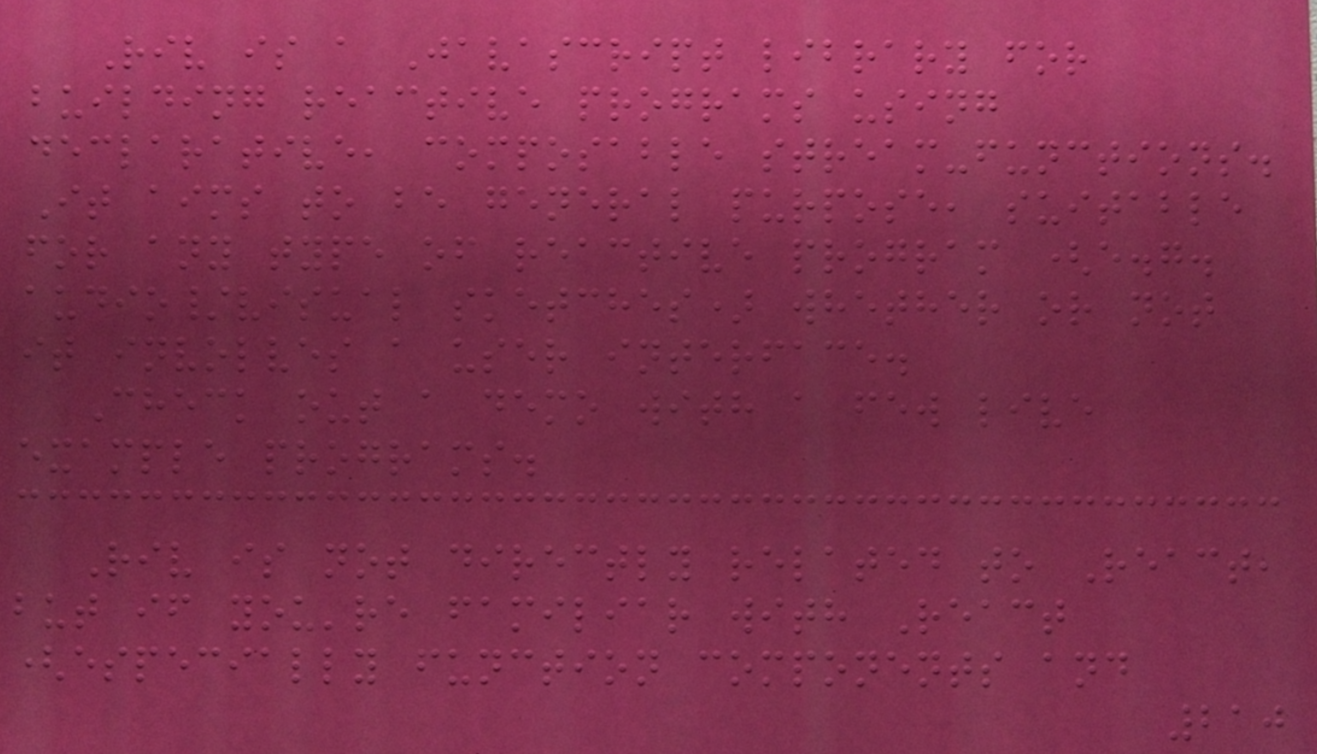Riv is a Javascript library for
building reactive programs using
declarative, composable stream-functions.
It aims to be general purpose, suitable
for any type of reactive program (e.g.
audio/visual sketches) whether or not
it involves a user interface.
Check out a demo with a few live
example programs.
Riv is not directly related to React,
but if you're familiar with React
(especially function components and
210
